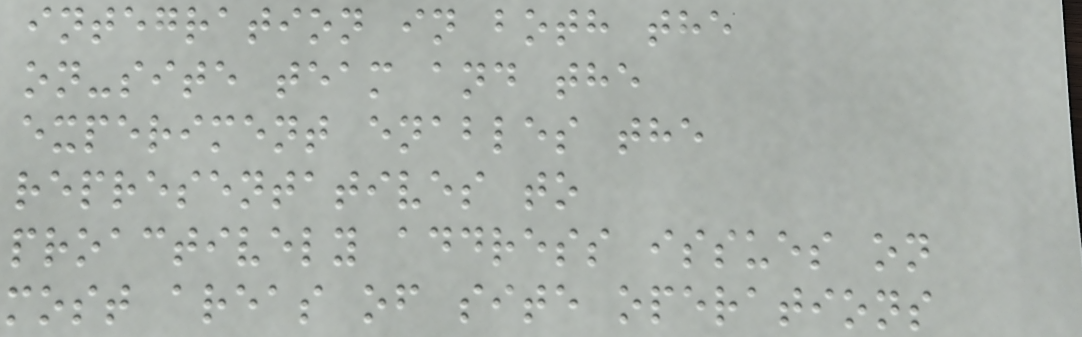integration in both the
on-site team and the
experiment enables the
representatives to
proactively address issues on
most areas of site operations
